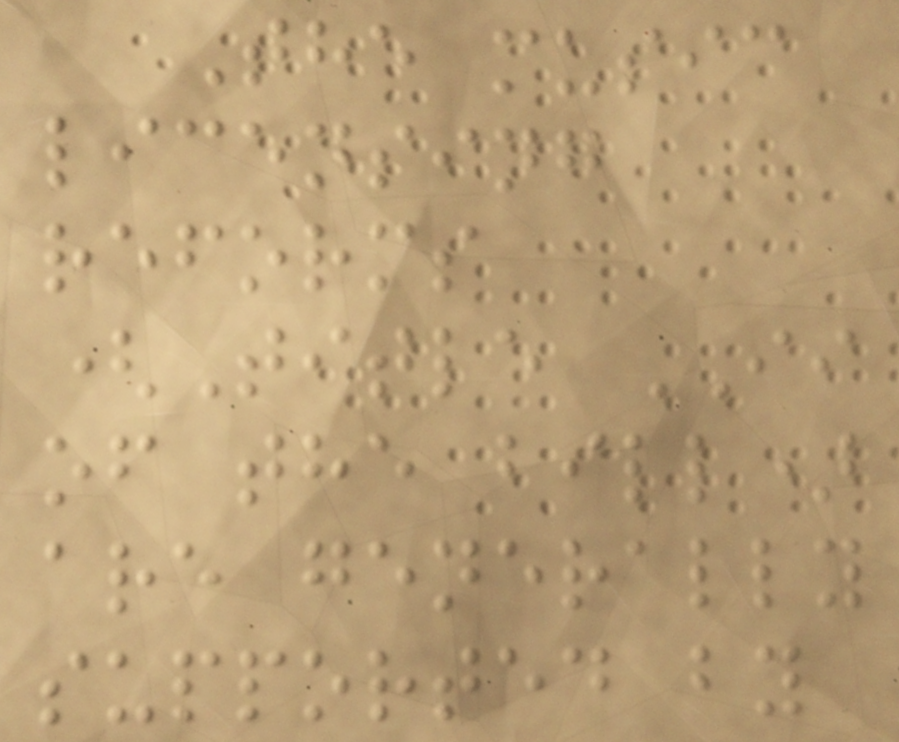The music
licensing
reforms
(Title II
of the bill)
are generally
supported by
